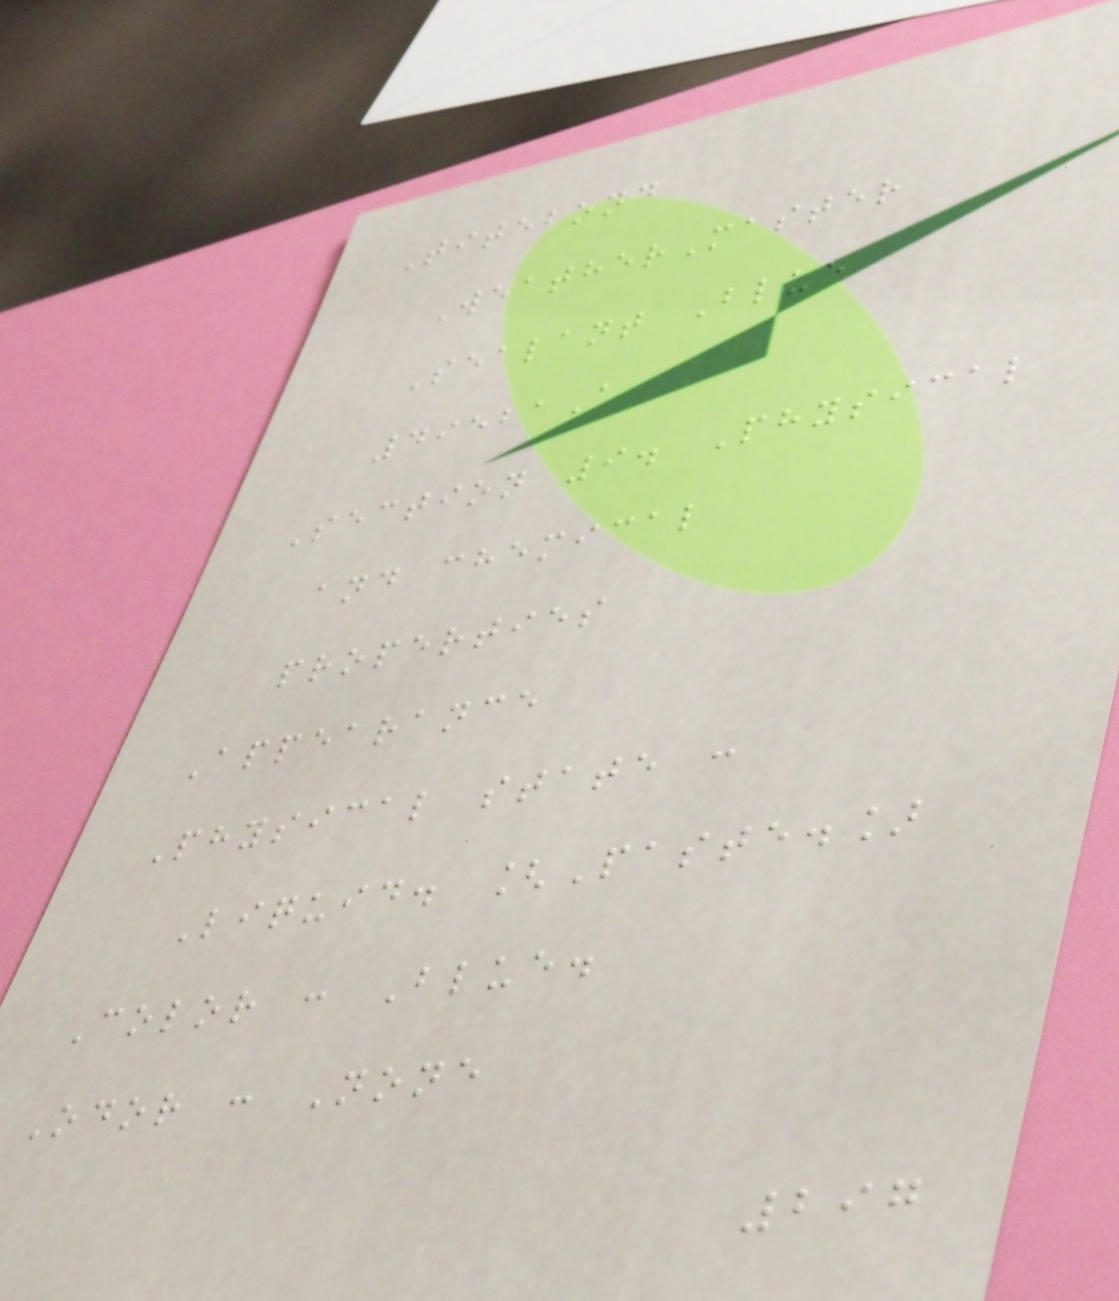Titebond
WeatherMaster
Sealant Blue
49521A
Section 9. Physical
and chemical
properties
Appearance
Physical state :
Liquid. [Paste.]
Color : Blue.
Odor : None
297
